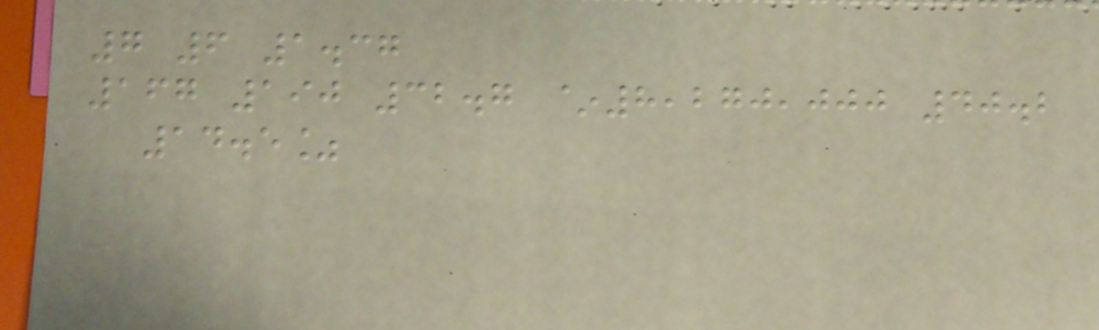7 6 1.37
167 190 32.7 ~8,270,000 40.2
14.5%
